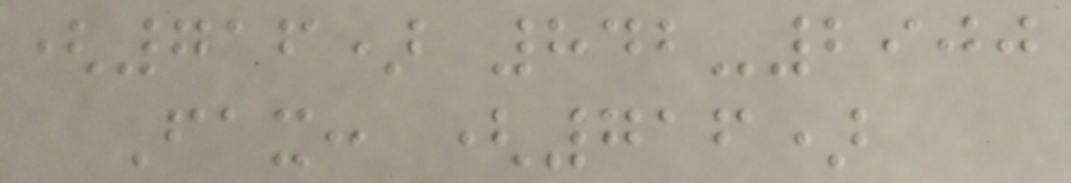(716) 842-2900
Fax: (716)
